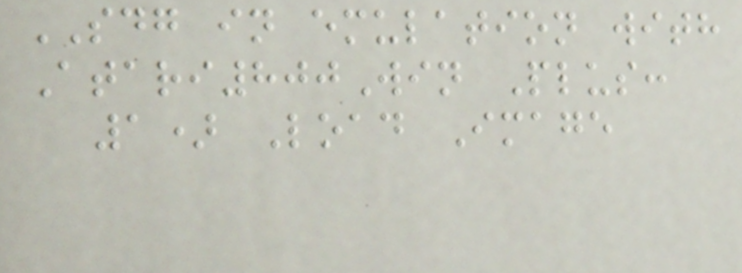SDG in emulation with
Atari800Win Plus:
1) Load Image
